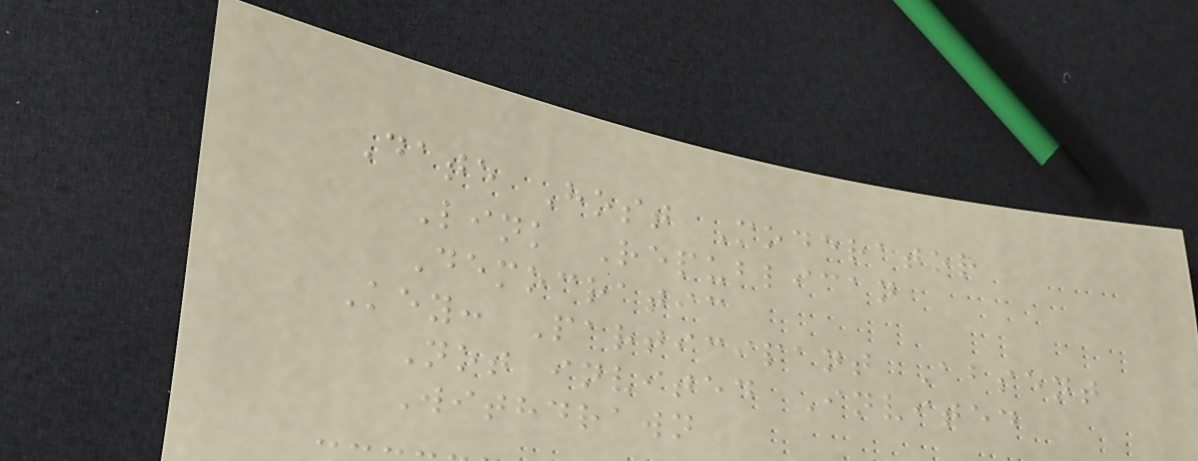Date Host Moderator
Link Republican
Democratic
Key: Participant Absent
Not invited Invited
Withdrawn
